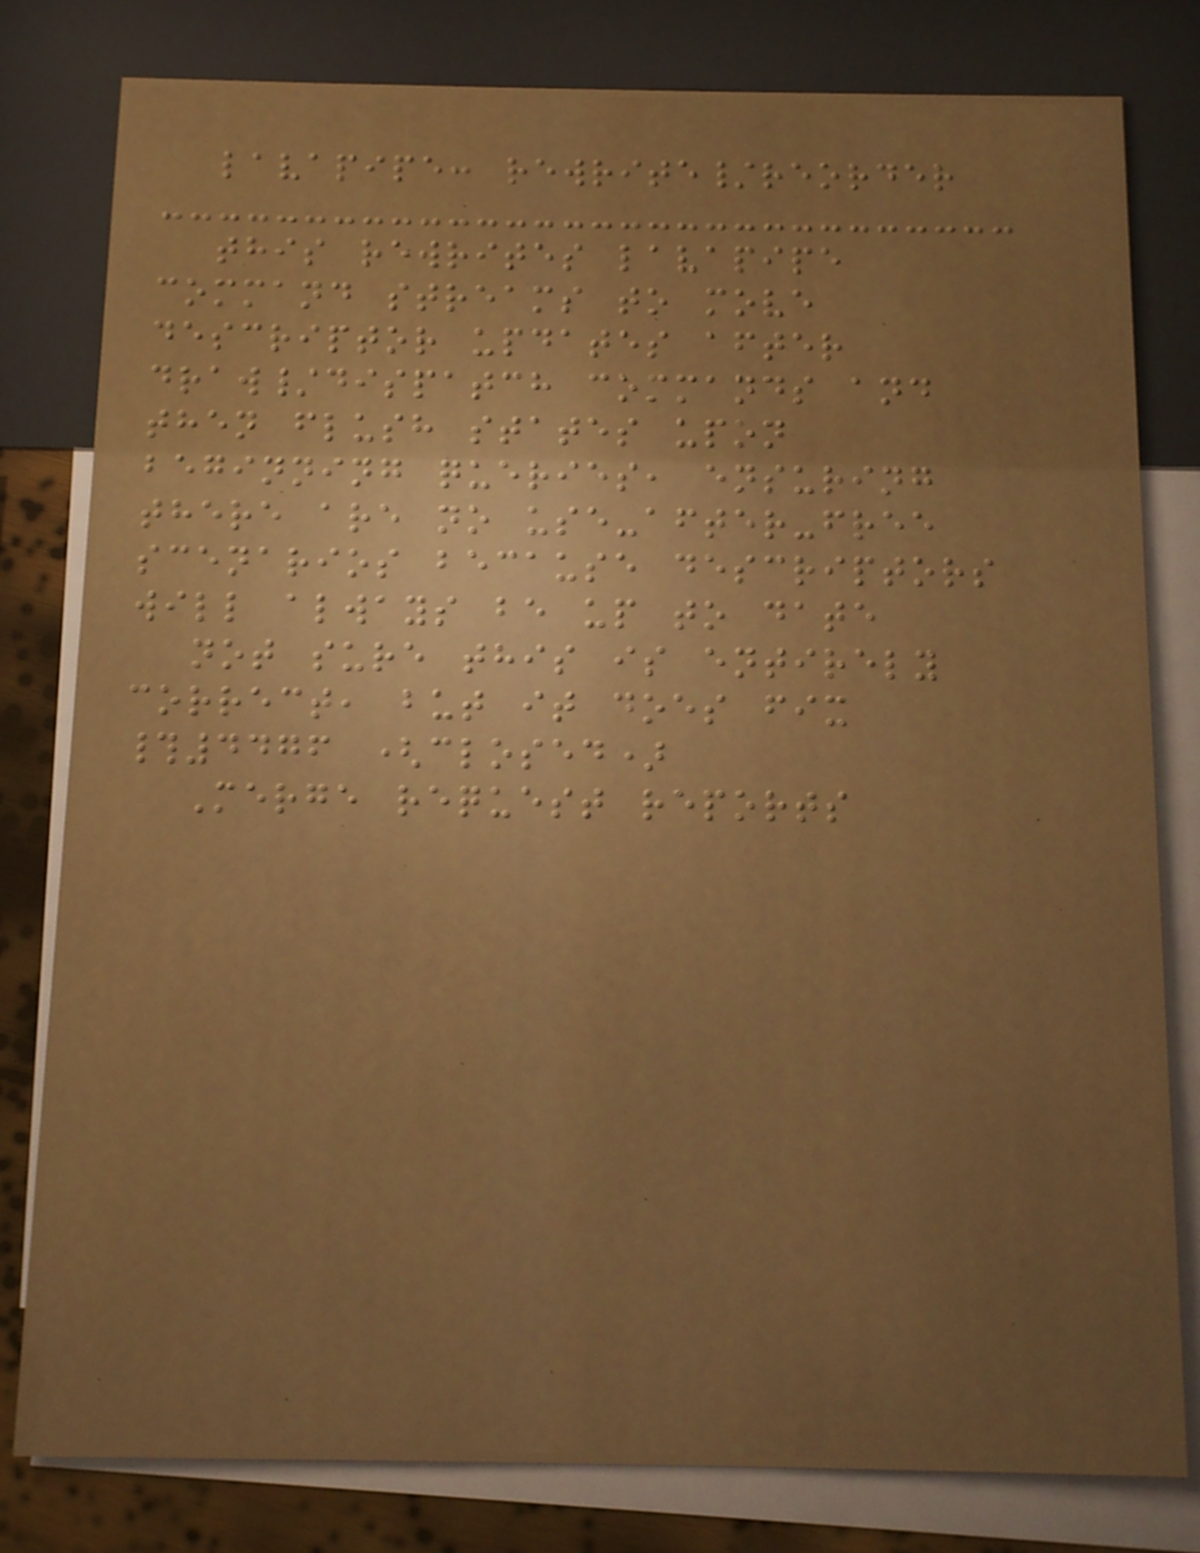lavapipe: rewrite/reorder
this rewrites lavapipe
command streams to move
descriptor updates after
draw/dispatch commands and
then flush states upon
beginning queries, ensuring
there are no use-after-free
scenarios because descriptors
will always be up to date
not sure this is entirely
correct, but it does fix
#4476 (closed)
Merge request reports
